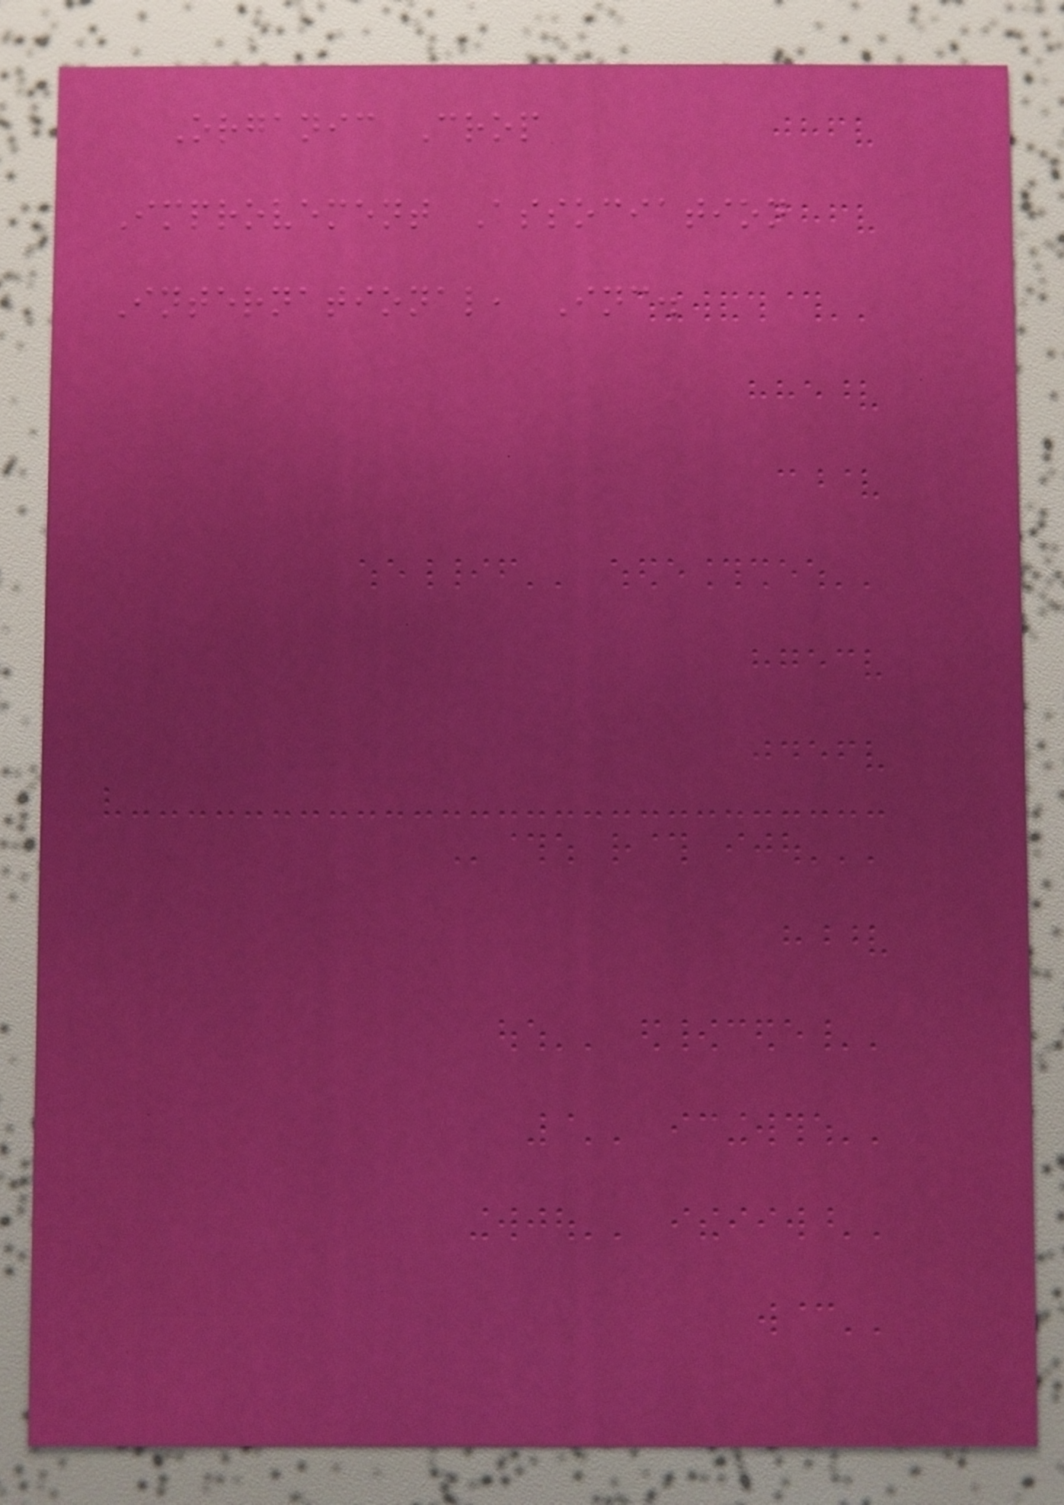Organic Crop
Improvement Association
International, Inc.
